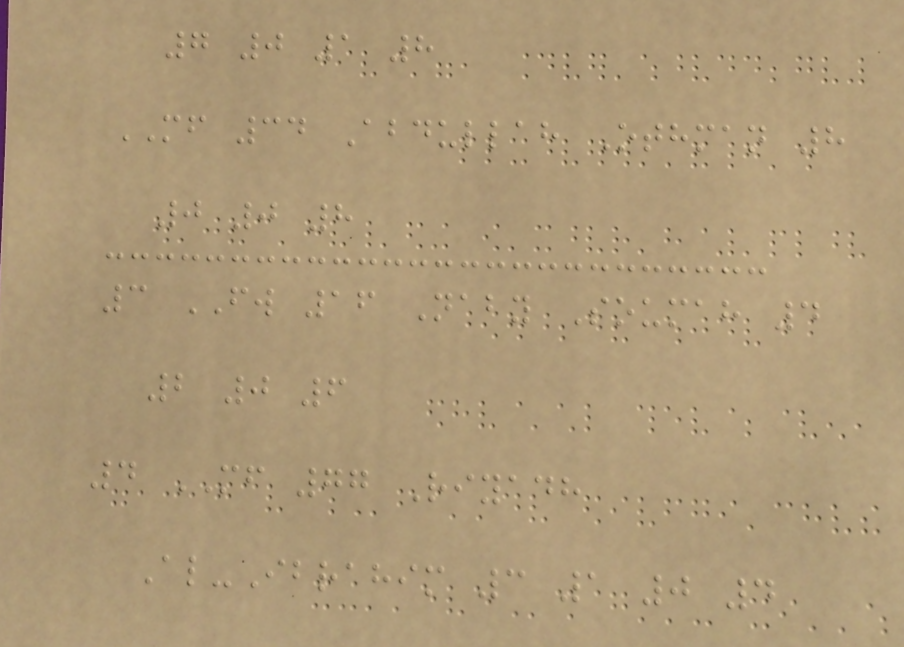7 0 1 8
MF 34 Abdullah Othman 8
0 0 8
3 FW 16 Naby Soumah 4
2 0 6
4 MF 77 Riyadh
Al-Ibrahim 3 1 0 4
